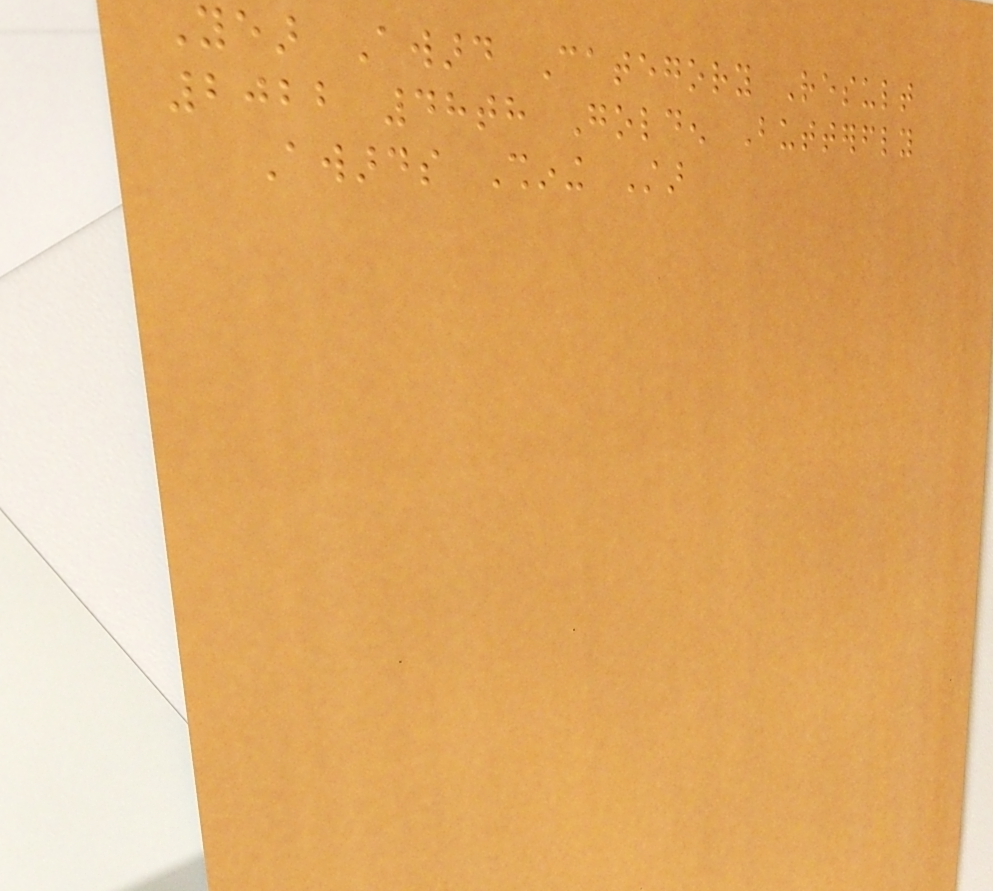Year Award Category Result
2022 48th Golden Butterfly
Awards Shining Star
